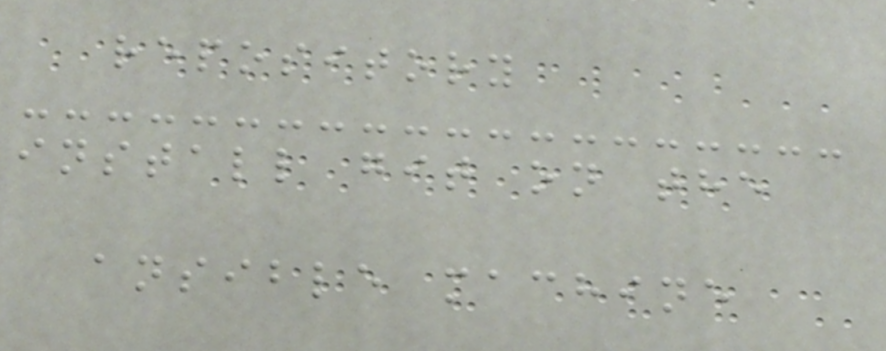repository
install git on the
ansible machine
